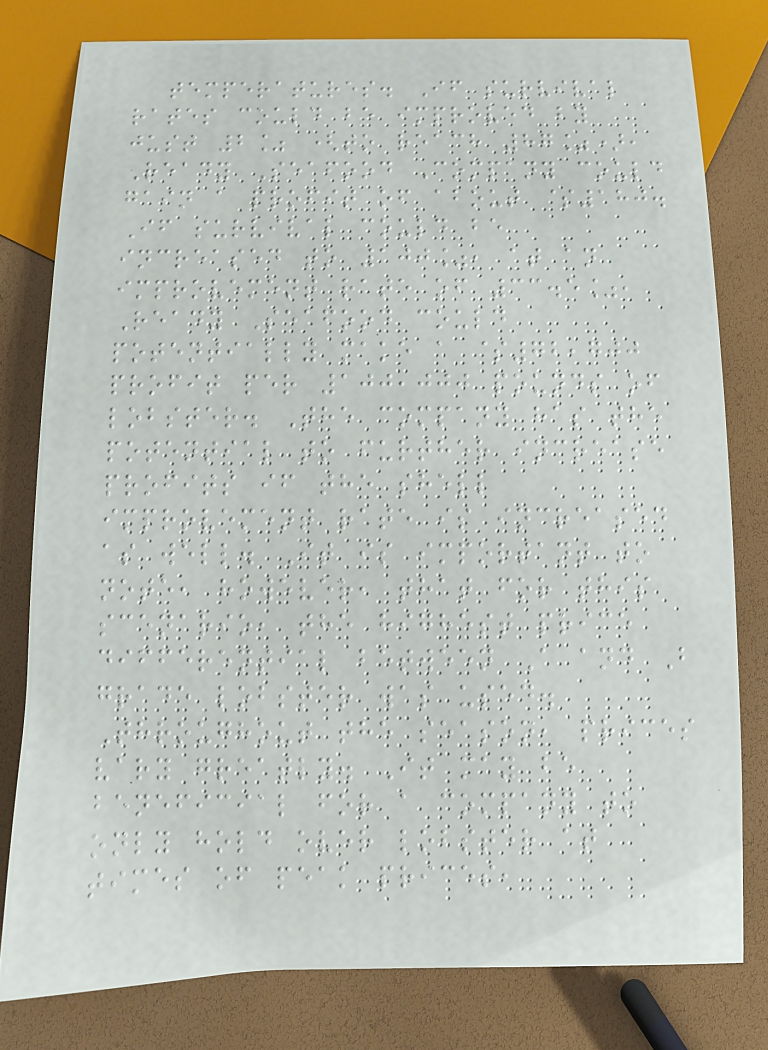temperatures. If survival
rates could be improved by
just 2% (to reach 87%),
Ready Seafood Company could
gain a profit of about $180.
If survival could be
increased to 100%, at an
improvement rate of 33.5%,
Ready Seafood could
potentially make a $72,700
profit per 100,000 pounds of
lobster. The company has the
potential to further increase
profits if the shell
improvement rate is increased
as well. It is important to
note, however, that for this
scenario, the highest price
differential between A and B
grade lobster was used.
Throughout the season, prices
vary greatly. It may be
beneficial for a company to
only hold over lobster at
times of peak prices,
